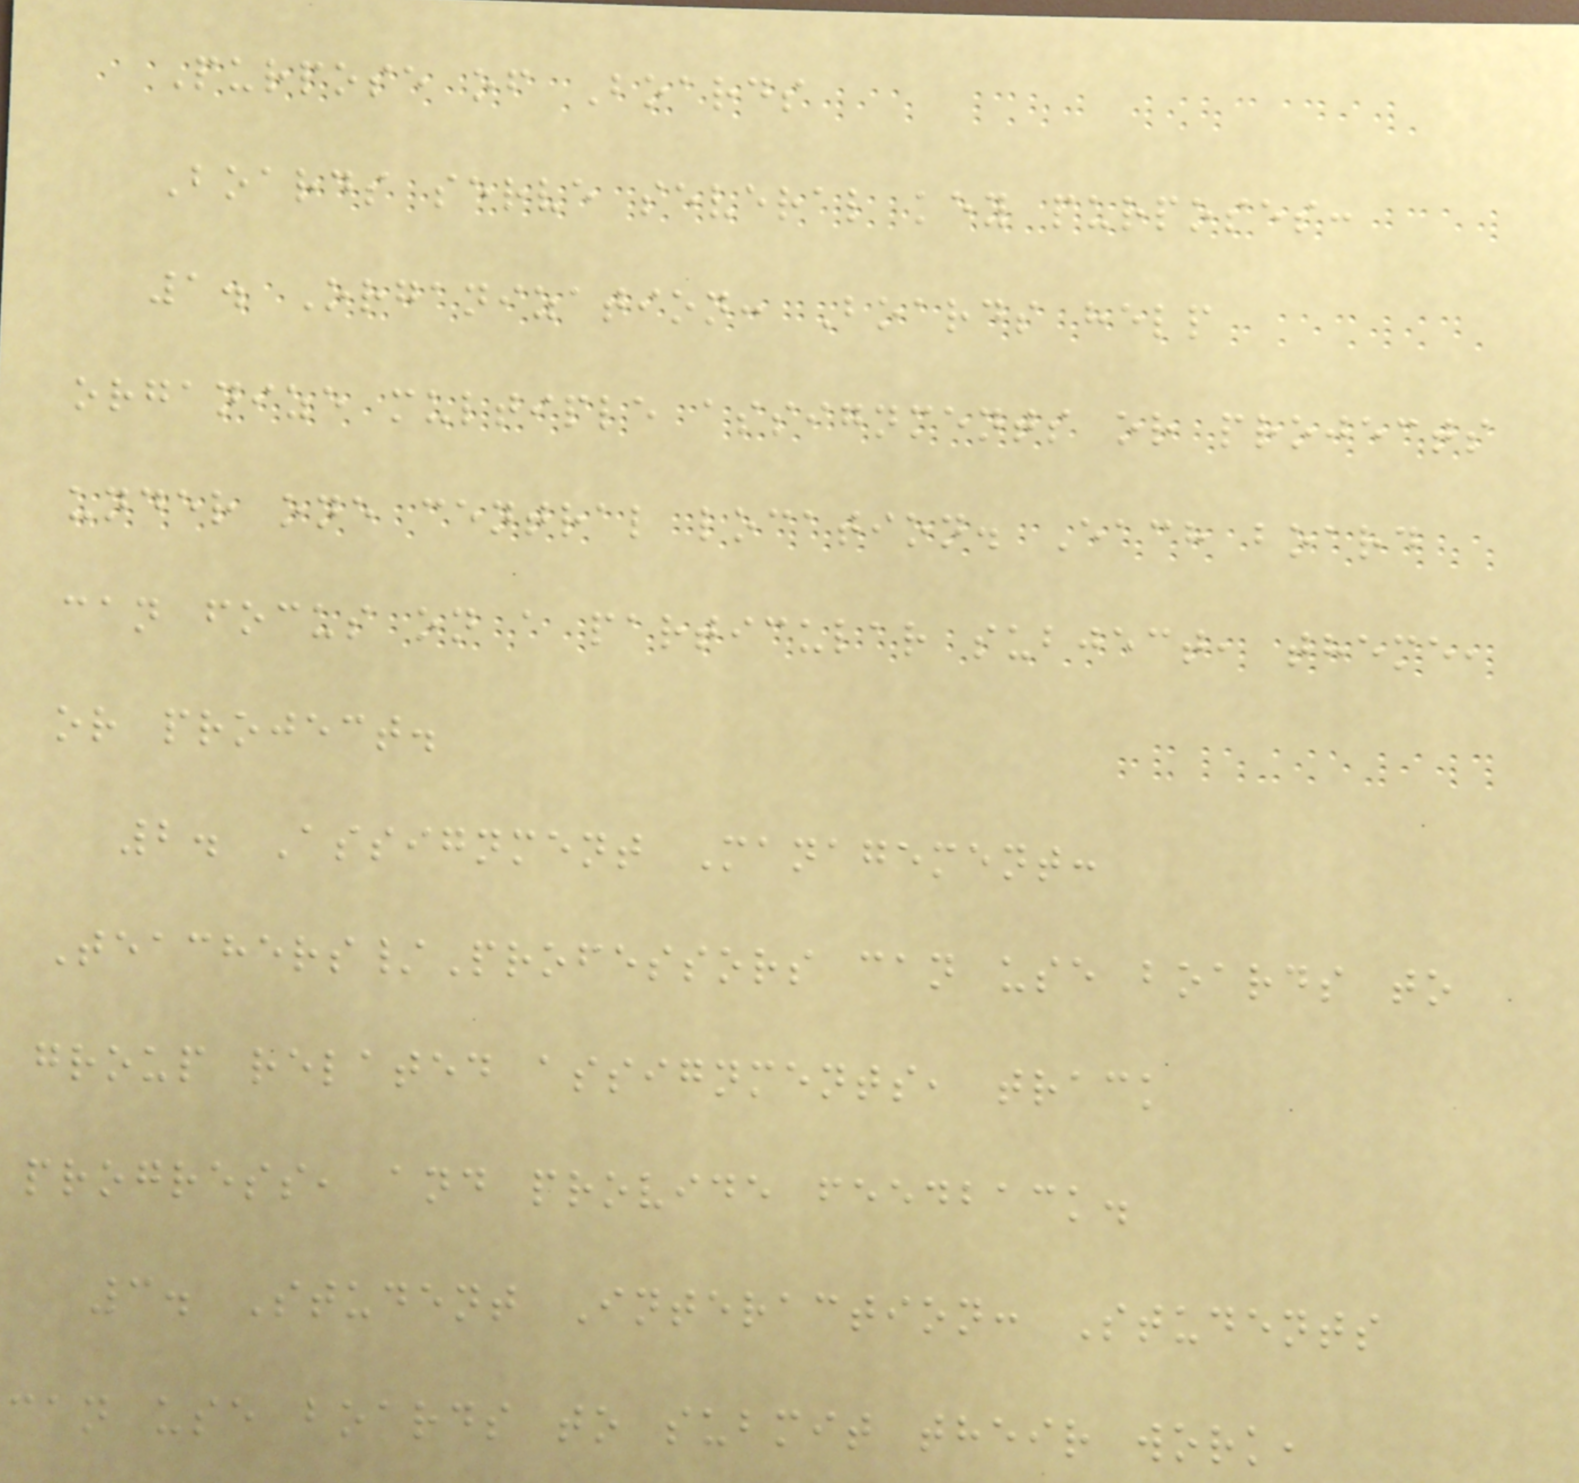Purpose of Boards
Boards serve several key purposes:
1. Organization: Boards help
organize multiple assignments or projects
under one central location. Each board
can focus on a particular subject, theme,
or project.
2. Assignment Management:
Teachers/Professors can use boards to
group related assignments, track
progress, and provide feedback.
3. Student Interaction: Students
can use boards to submit their work,
